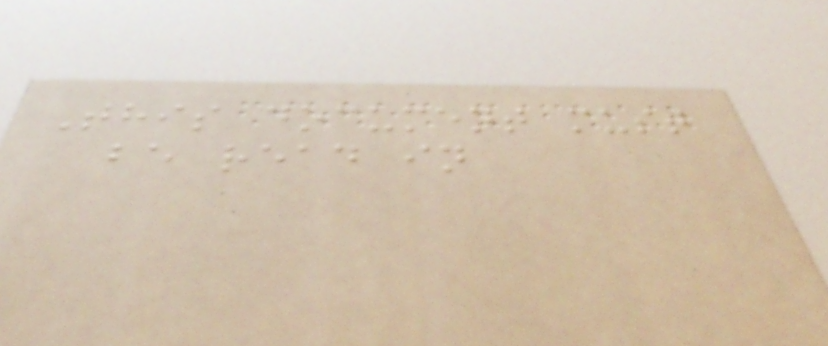This document must
be read in
